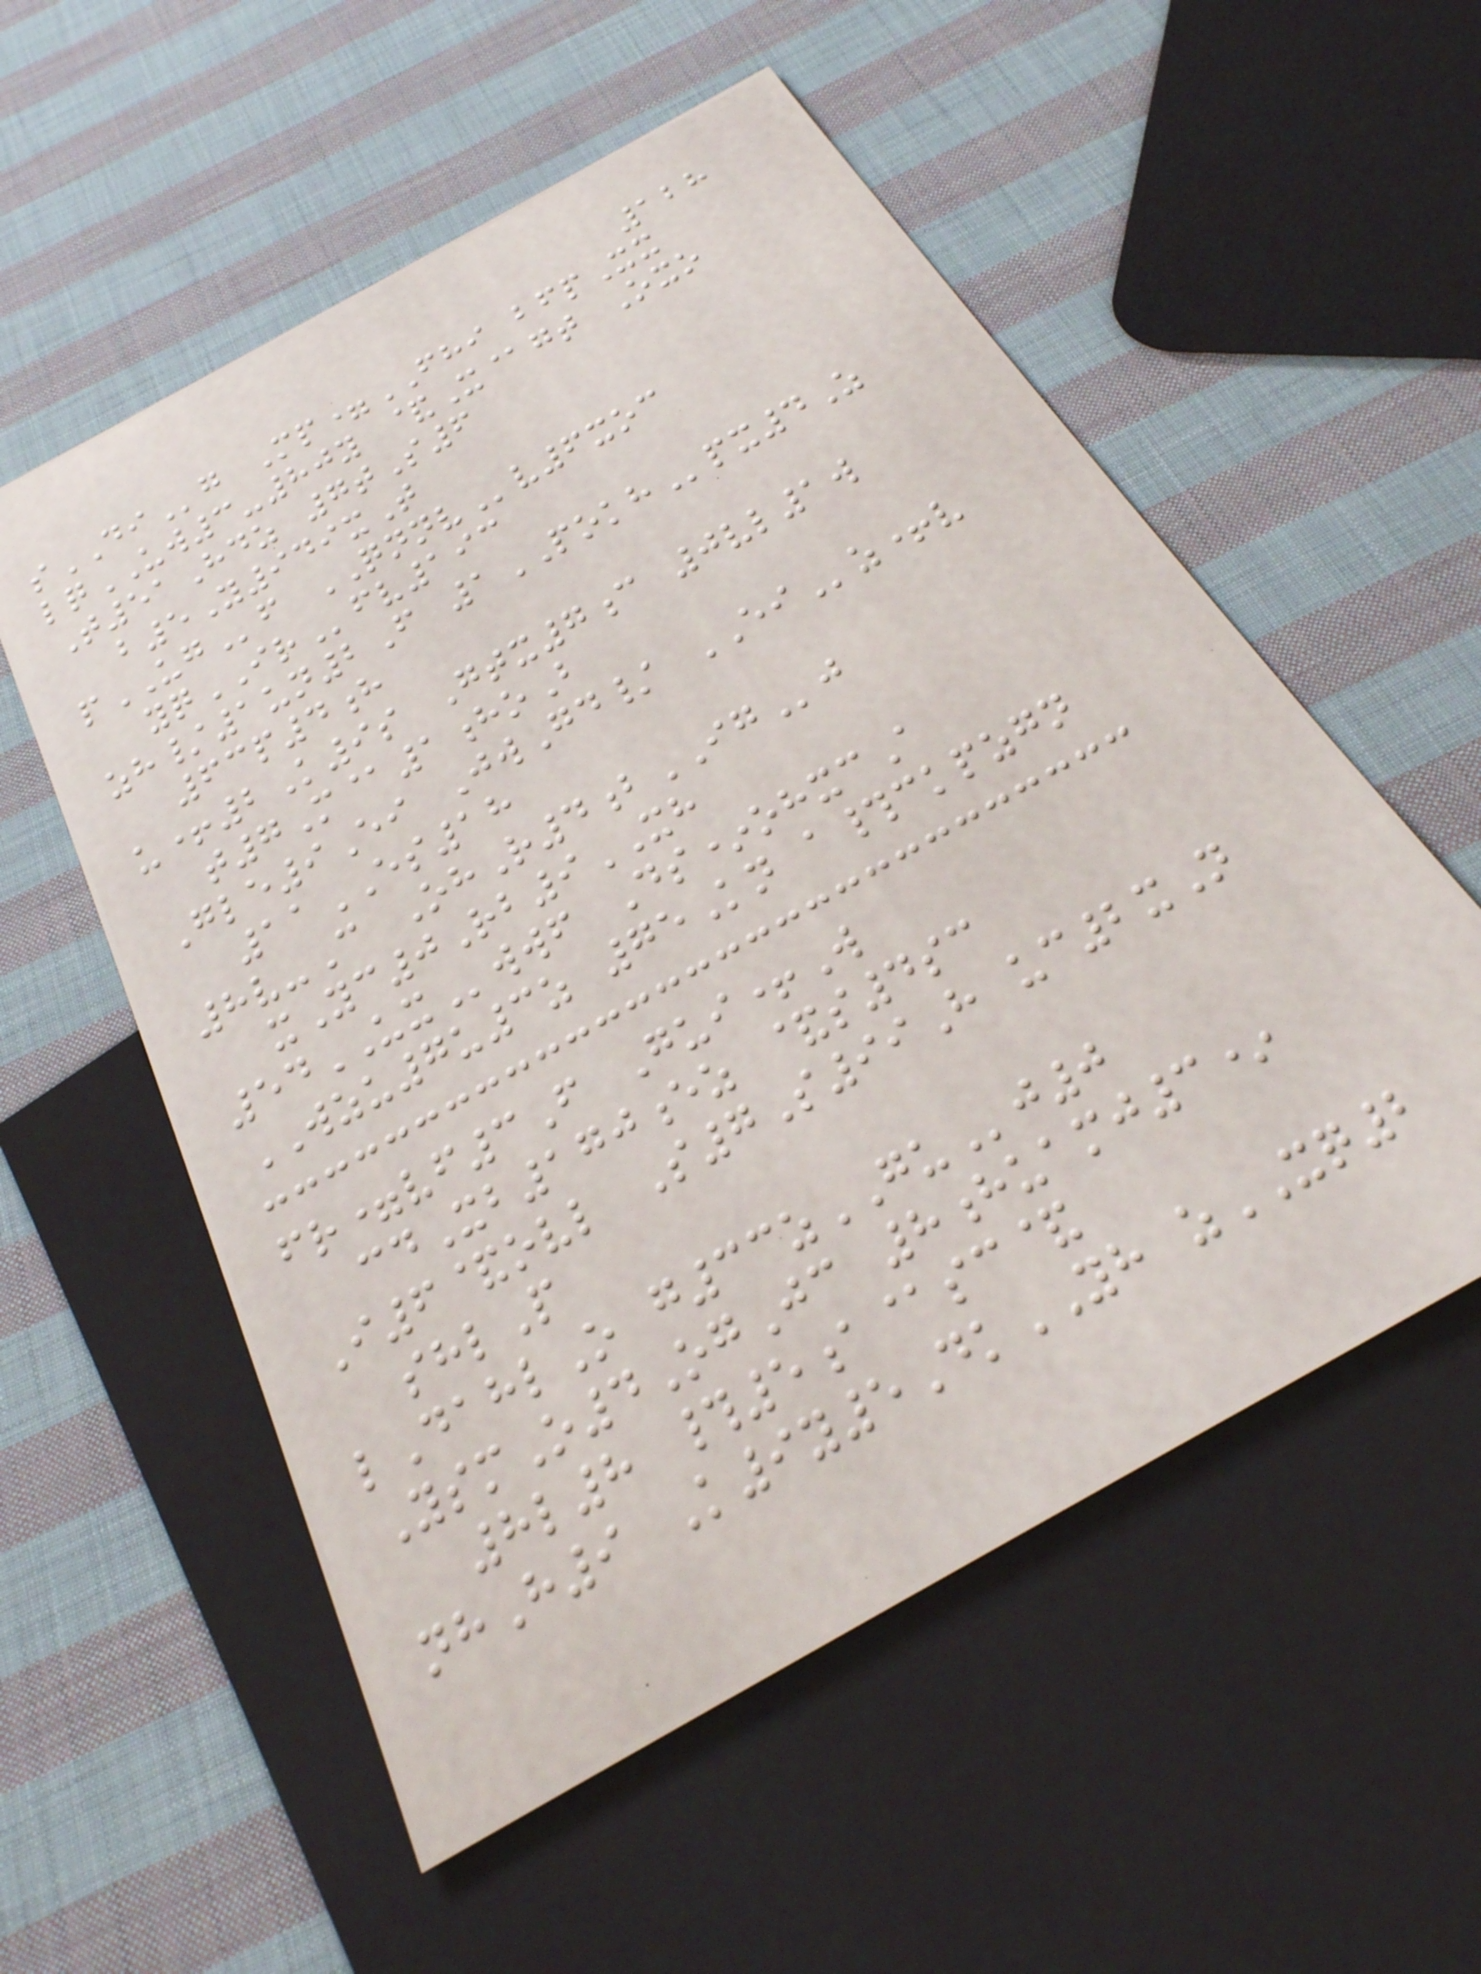128
sDIg Mp=FHI bfpXx
lqUW3-80y &X@gt Oxo
T51Hdz 7tS6
b5Y949xT
pUGf QNNVv6xoc
yqIRfv193
zh/1un2F 1POKHpx4Z
63p4h
u+2K9s Gtx7c 0vl1w
t7M@1hoB
Gle9Ei JwGd/ EIz+v
11ES18
8v-C OhR4bIGj
xYc0Rb9XH
54UXwwf Ds*ohxcA
WZU7u3z 75Kn a#ckpzgn
fr=vf3F Gui+W
cdXb170ez &s4sc
I6&ovl S7S99H uc2xN
shlP
lDahlO g33zGUj0
YsmO4OgJc 8huamj3*
8l8 #5a@sc&
nhH9 K9y5DkYH zXQ2
